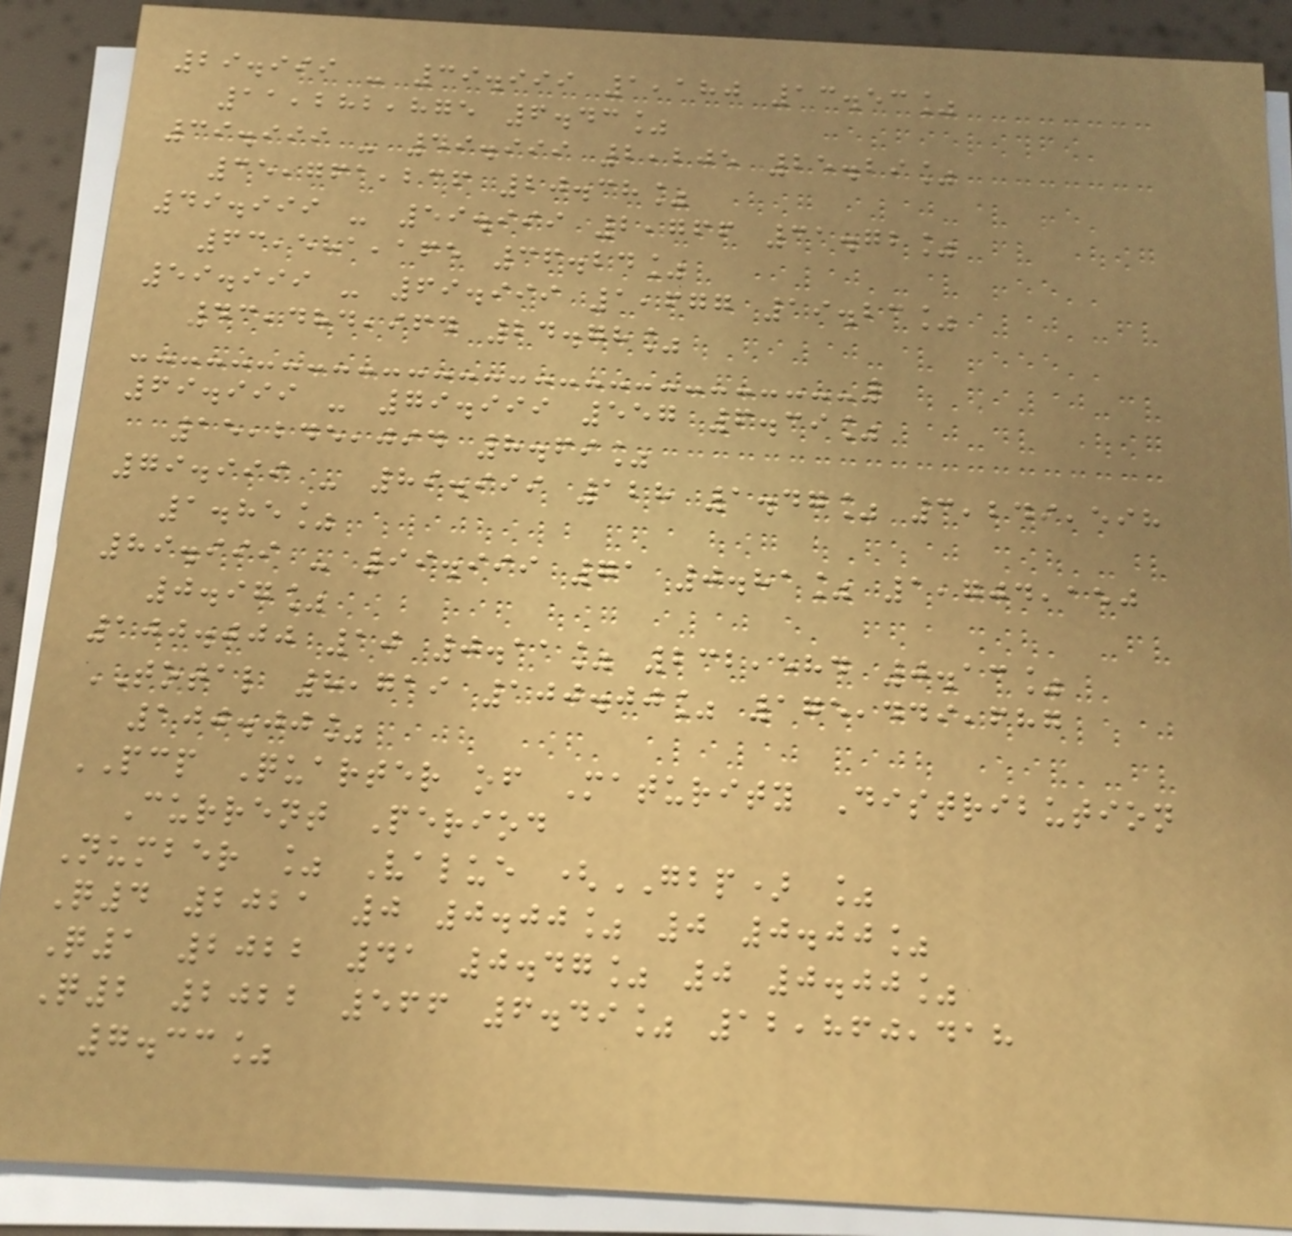29.999 - 39.999 1,180 13.53%
11,282,875 6.43%
39.999 - 49.999 2,205 25.29%
35,761,236 20.38%
49.999 - 59.999 2,766 31.72%
63,581,165 36.24%
59.999 - 69.999 1,677 19.23%
43,484,964 24.78%
69.999 - 79.999 557 6.39%
15,245,094 8.69%
79.999 - 89.999 128 1.47% 3,249,598
1.85%
89.999 - 99.999 71 0.81% 1,704,150
0.97%
100.000 10 0.11% 232,584 0.13%
TOTAL 8,719 100.00% 175,449,687
100.00%
PCP Quarter of Maturity Distribution
Current Period
Number % Value (GBP) %
Q4 2021 0 0.00% 0 0.00%
Q1 2022 41 0.47% 0 0.00%
Q2 2022 566 6.49% 12,860,418
7.33%
